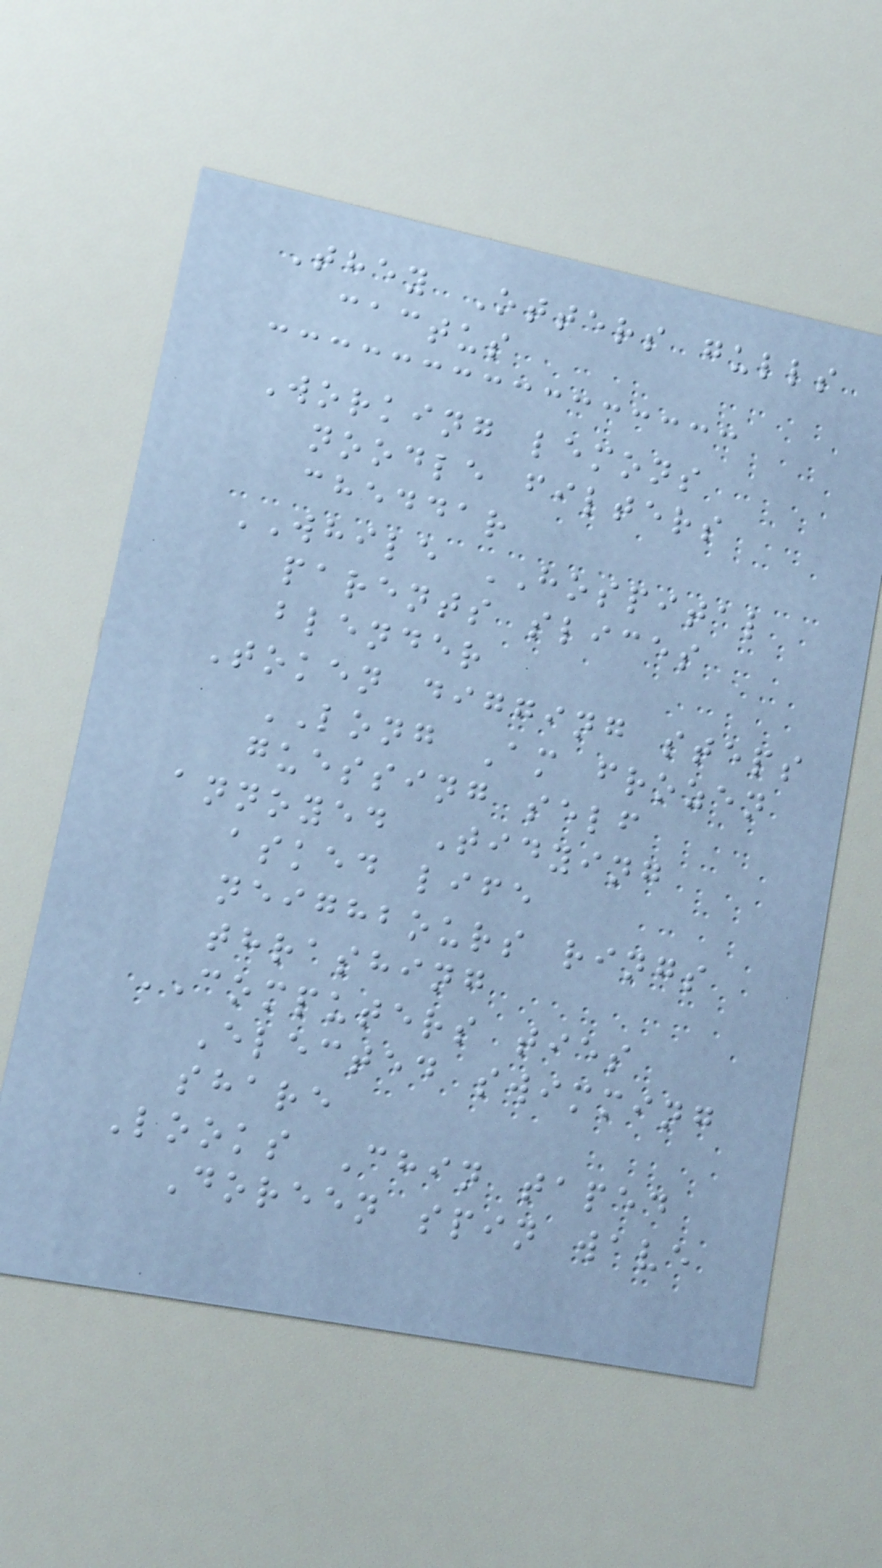They Otters gulls
cactus
Working lemons
noodle filters
cheddar
WHILE HOSPITAL
parents slices
blender
Token digging steps
LONG Am frozen
guessing self
annoyed Tidying
asked life
neighbours rings
thrashing
COMPUTERS ties
Elected swimming
share
Looks Chin taped
Doreen spin wave
